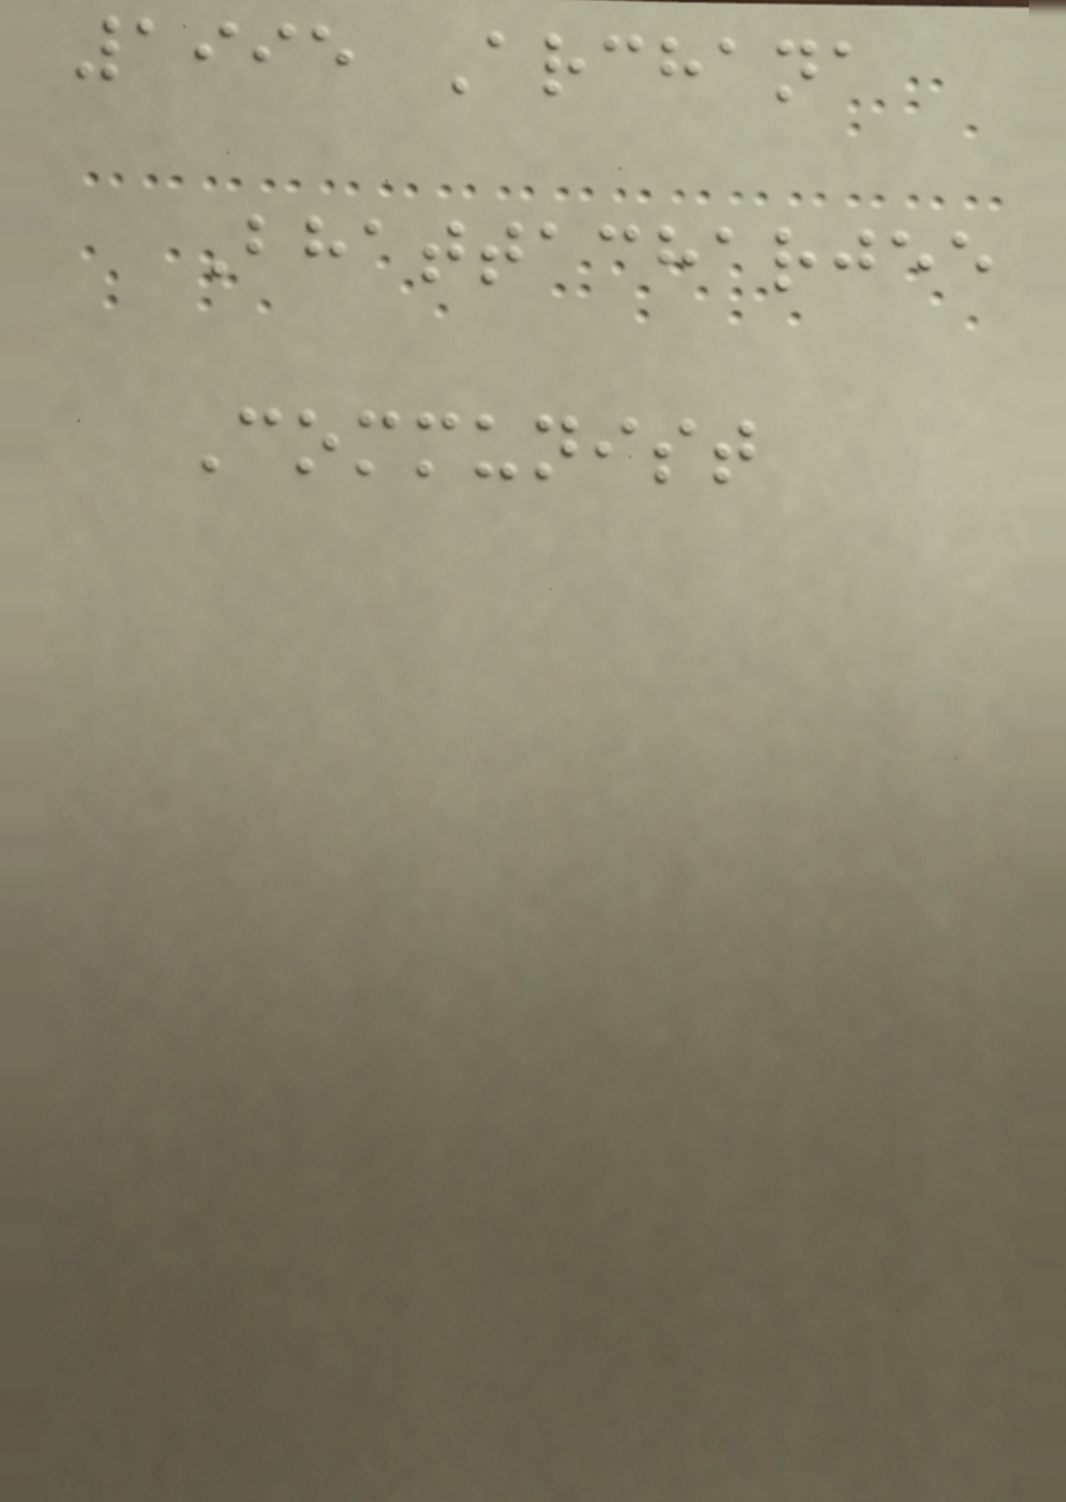1995 Archana
Bhattacharjee
Communist
